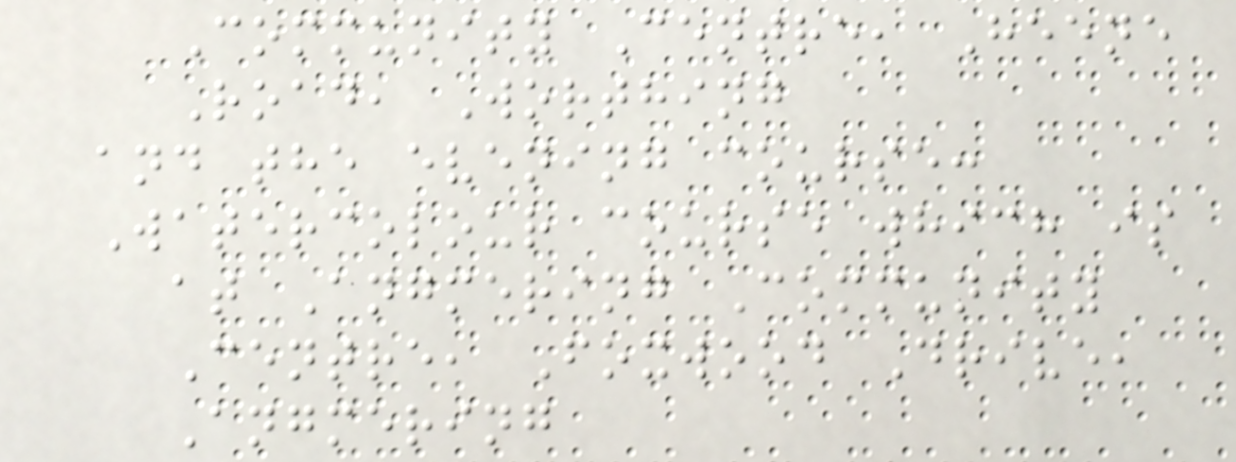Community Centre, Heene
Road, Worthing
and the evening course:
Watercolour course which is
at Angmering Community
Centre, Foxwood Drive,
Angmering
